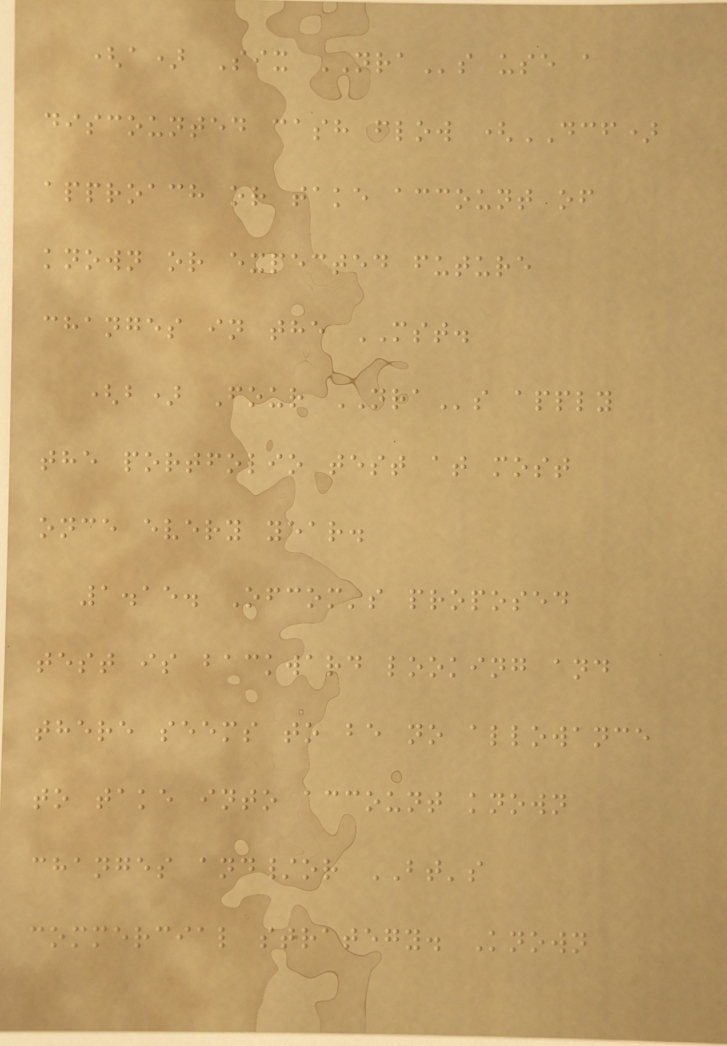(a) Six NRAs use a
discounted cash flow (DCF)
approach or take account of
known or expected future
changes in the MST.
(b) Four NRAs apply
the portfolio test at most
once every year.
1.15. Ofcom's proposed
test is backward looking and
there seems to be no allowance
to take into account known
changes and/or BT's
commercial strategy. Known
